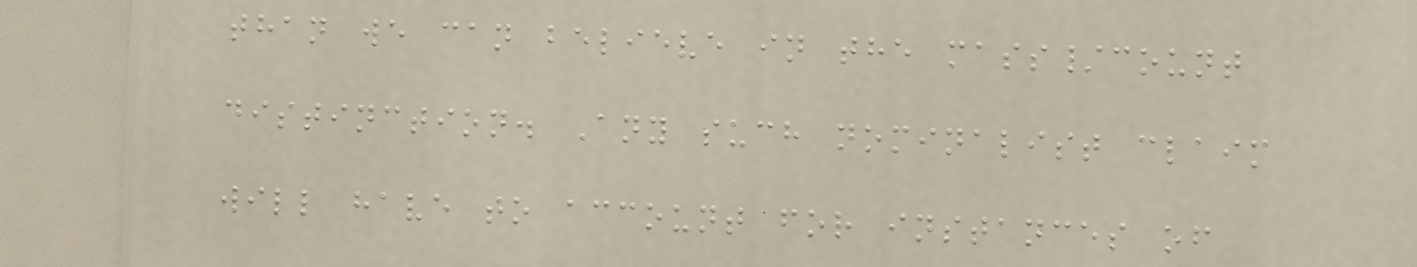than we can believe in the mass/count
distinction. Any such nominalist claim
will have to account for instances of
